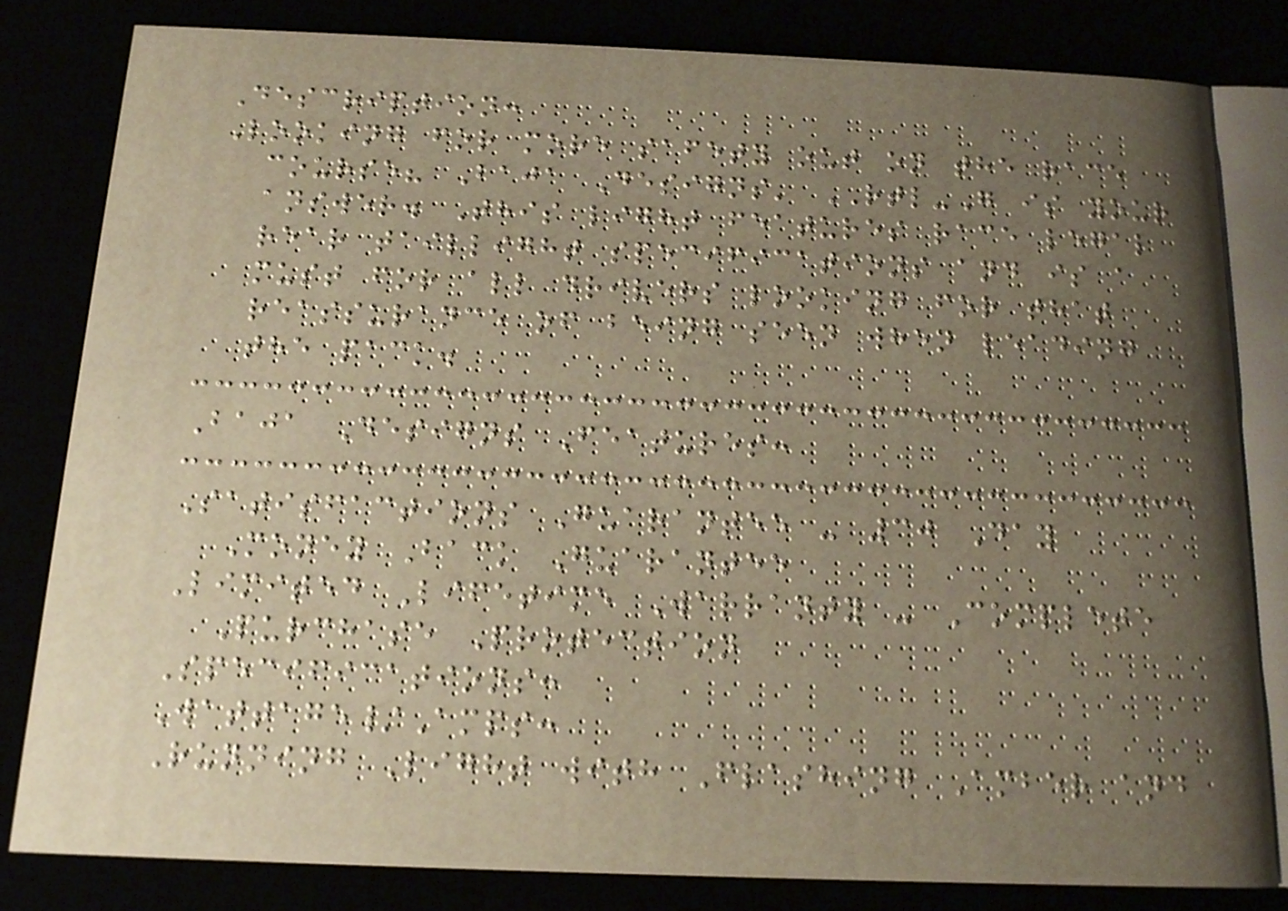Description:
Looking for more safety out on the race
course? Baja Designs' RTL-G is your
answer. This light features race legal
rear taillight specifications and is a
must for all drivers looking for that
reassurance of being seen when leading
the pack.
Baja Designs Features:
Satisfactions Guarantee - 30 Day
Money Back Guarantee
Limited Lifetime Warranty - Complete
Purchase Protection
Specifications:
Wattage/Amps:
Running Light with Flashing Amber and
